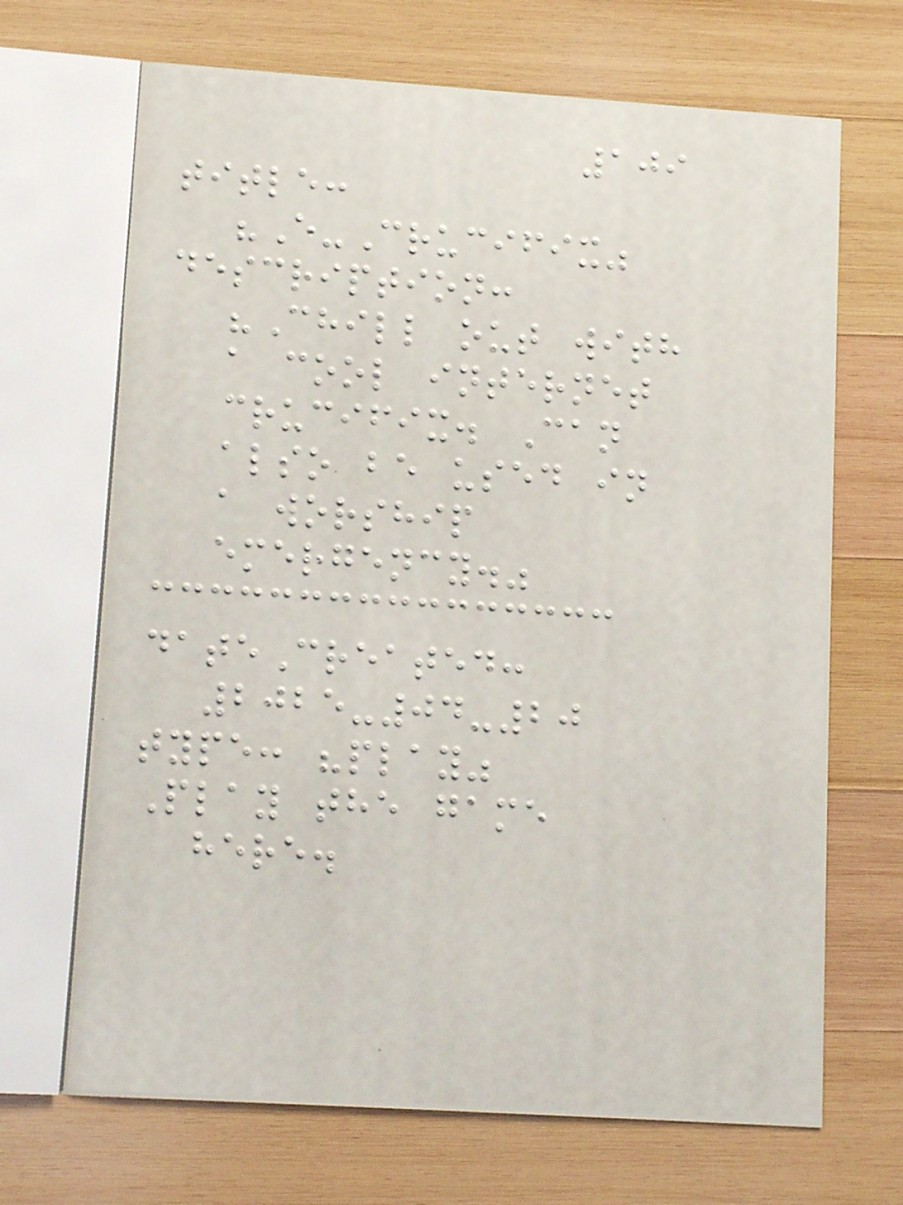109
title:
"E-Crucifix"
description:
"Chill out with
a cool internet
crucifix. Can
also be used in
a worship
emergency."
dateCreated:
2025-04-20
type: "play"
Play the game
here.
